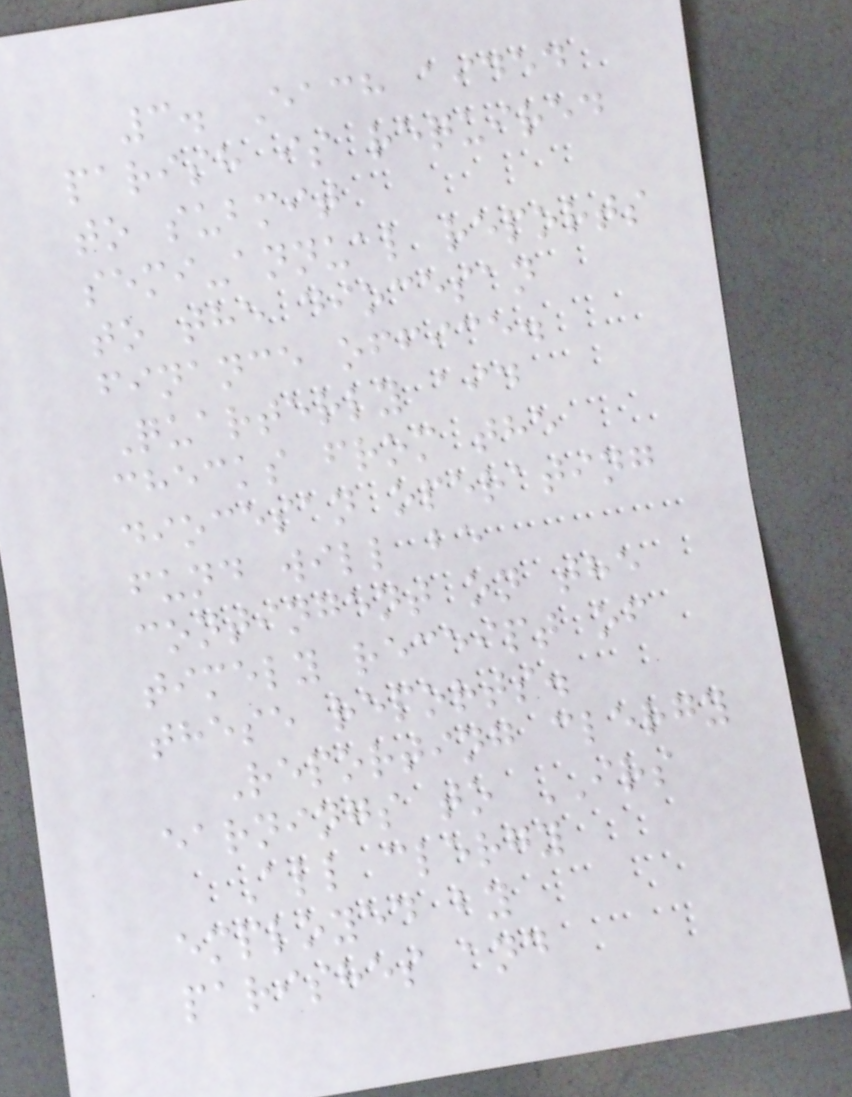3. Each aided
parish is required
to submit
semi-annual reports
to the diocesan
finance office.
Quarterly aid
checks from the
diocesan operating
fund will be
contingent on the
timely receipt of
these reports.
Reporting clergy
earnings to IRS
All clergy
employed by
parishes and
